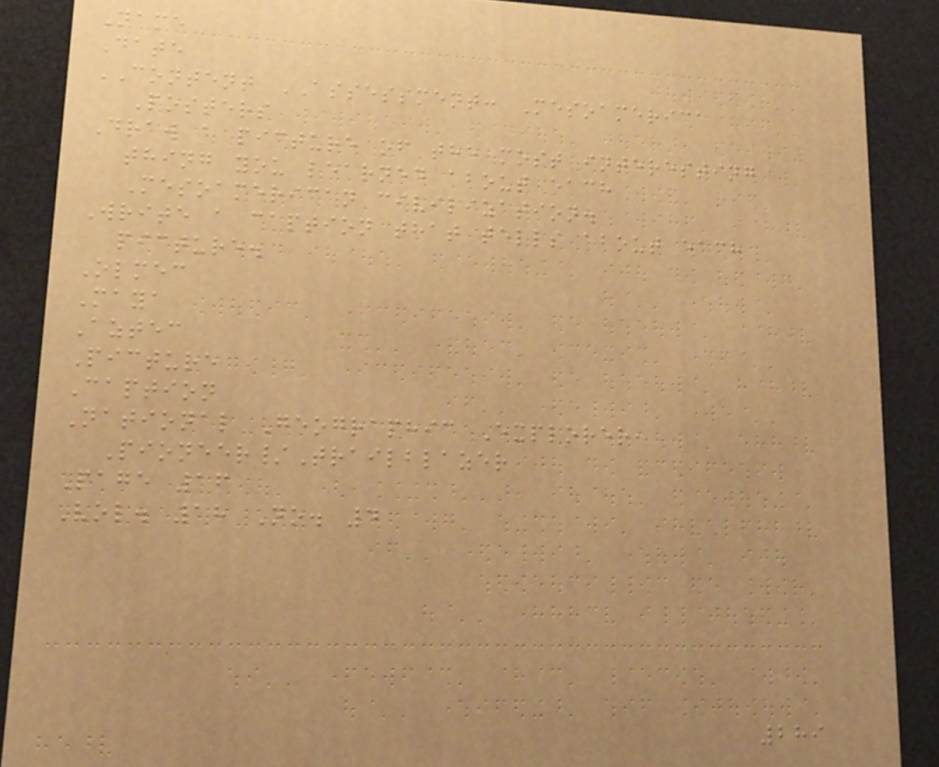Name
Date
CONTENT ASSESSMENT: Mesoamerica
Posters
Draw a picture of the most interesting
thing you learned about each
Mesoamerican civilization.
Write a caption that tells about each
picture.
Olmec
Maya
Aztec
Picture
Caption
National Geographic Explorer,
Pioneer/Trailblazer
Page 16
Vol. 18 No. 4
289
